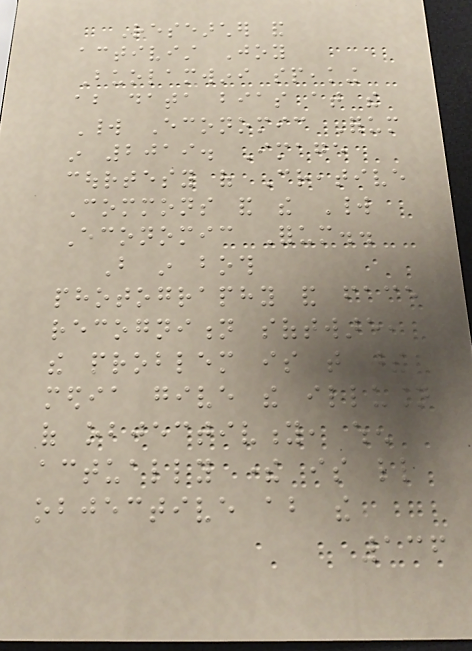Researcher and
activist Joy
Buolamwini speaking
about data bias at the
World Economic Forum
in 2019. Image
courtesy of Creative
Commons and the World
Economic Forum..
But in both
photography and face
recognition software,
the problem is that these
media give the illusion
of objectivity, when
actually there is little
objective about the
136
